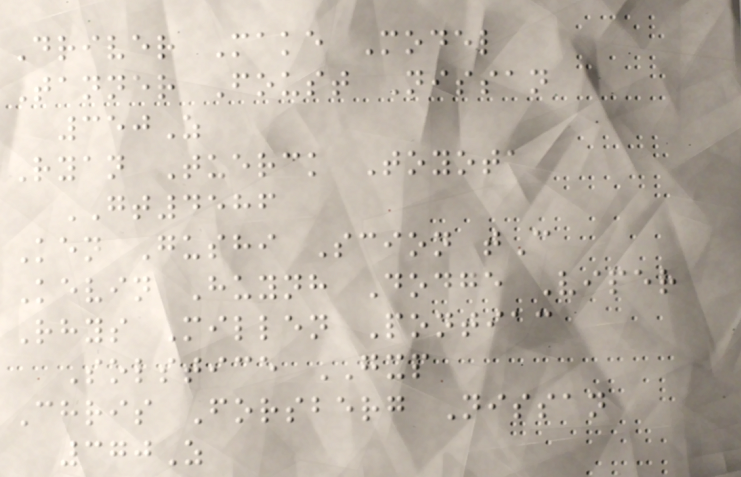Driver Make Model
Tanner Foust Nissan
350Z
Ryan Tuerck Toyota
GT4586
Ken Gushi Scion tC
Kevin Huynh Dodge Viper
Rhys Millen Pontiac
Solstice GXP
Chris Forsberg Nissan
370Z
